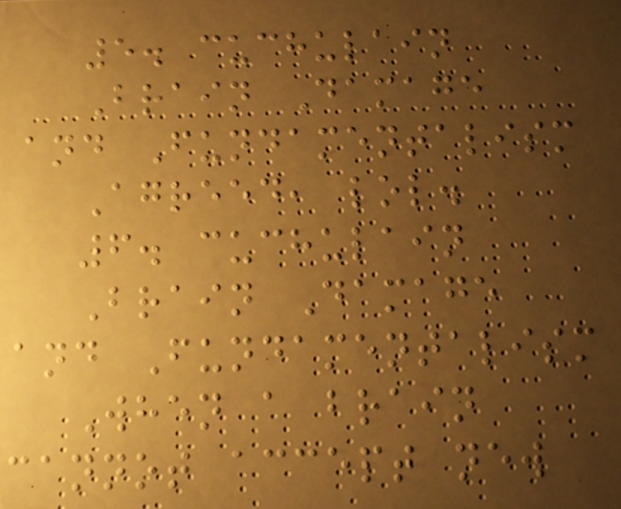5. cuchulain
Brain Damage
and Fundamentalism
Agreed, lol.
6. cuchulain
Brain Damage
and Fundamentalism
When a brain
cannot accept new
